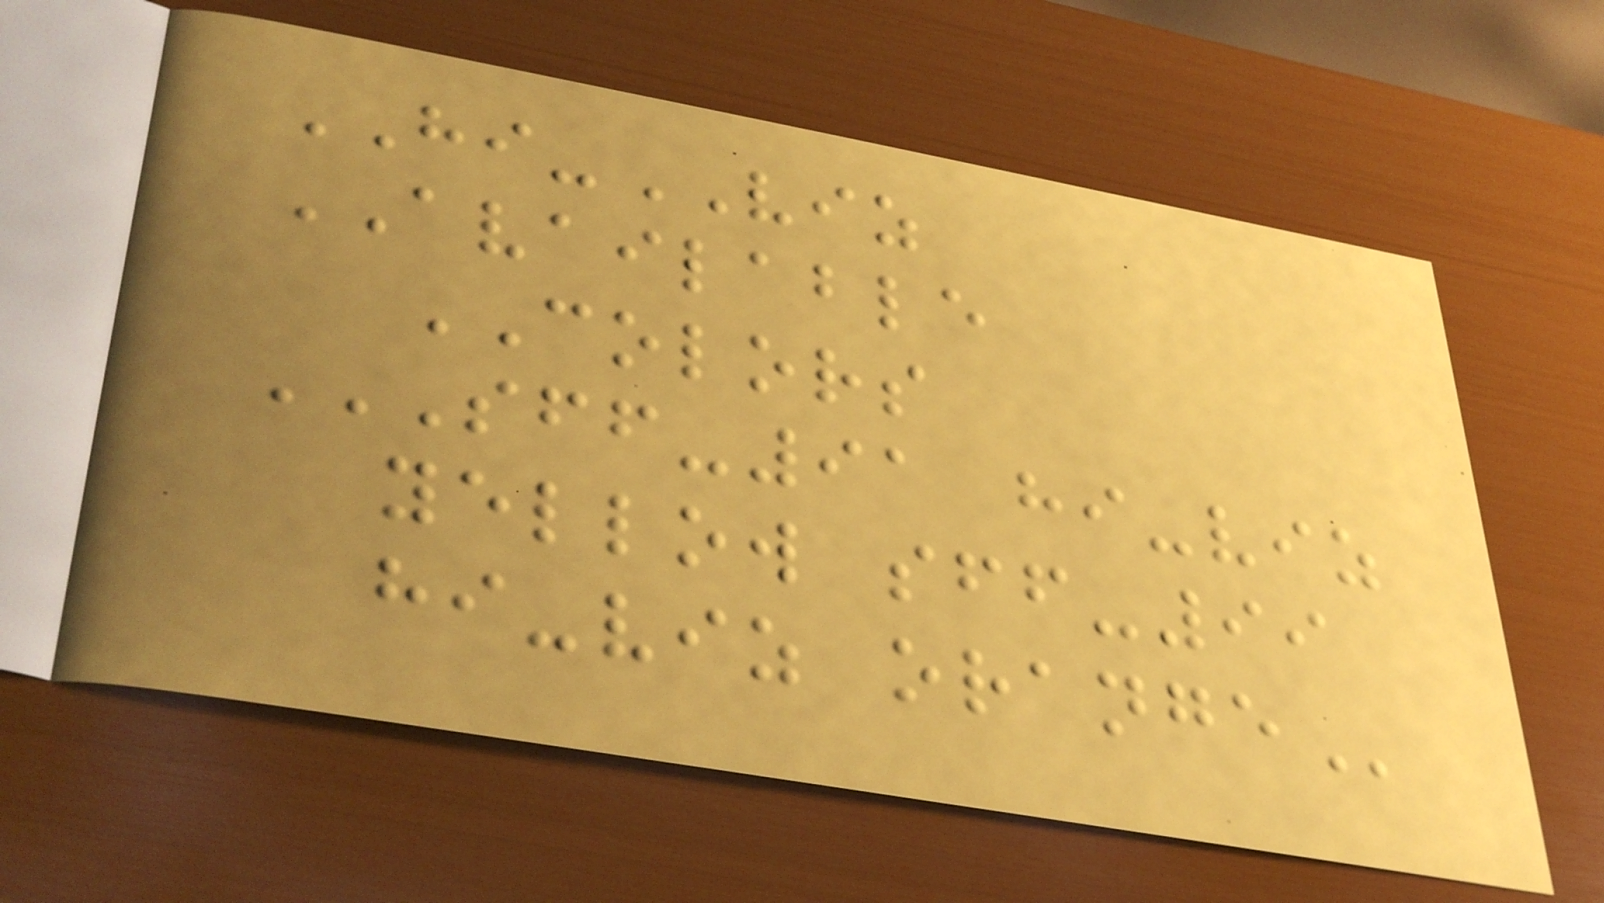HI-VIZ
AVAILABLE
COLORS
SFF-91 HI-VIZ
YELLOW SFF-99
HI-VIZ ORANGE
